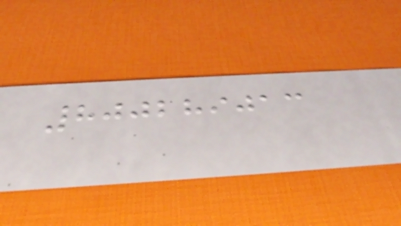800289013
